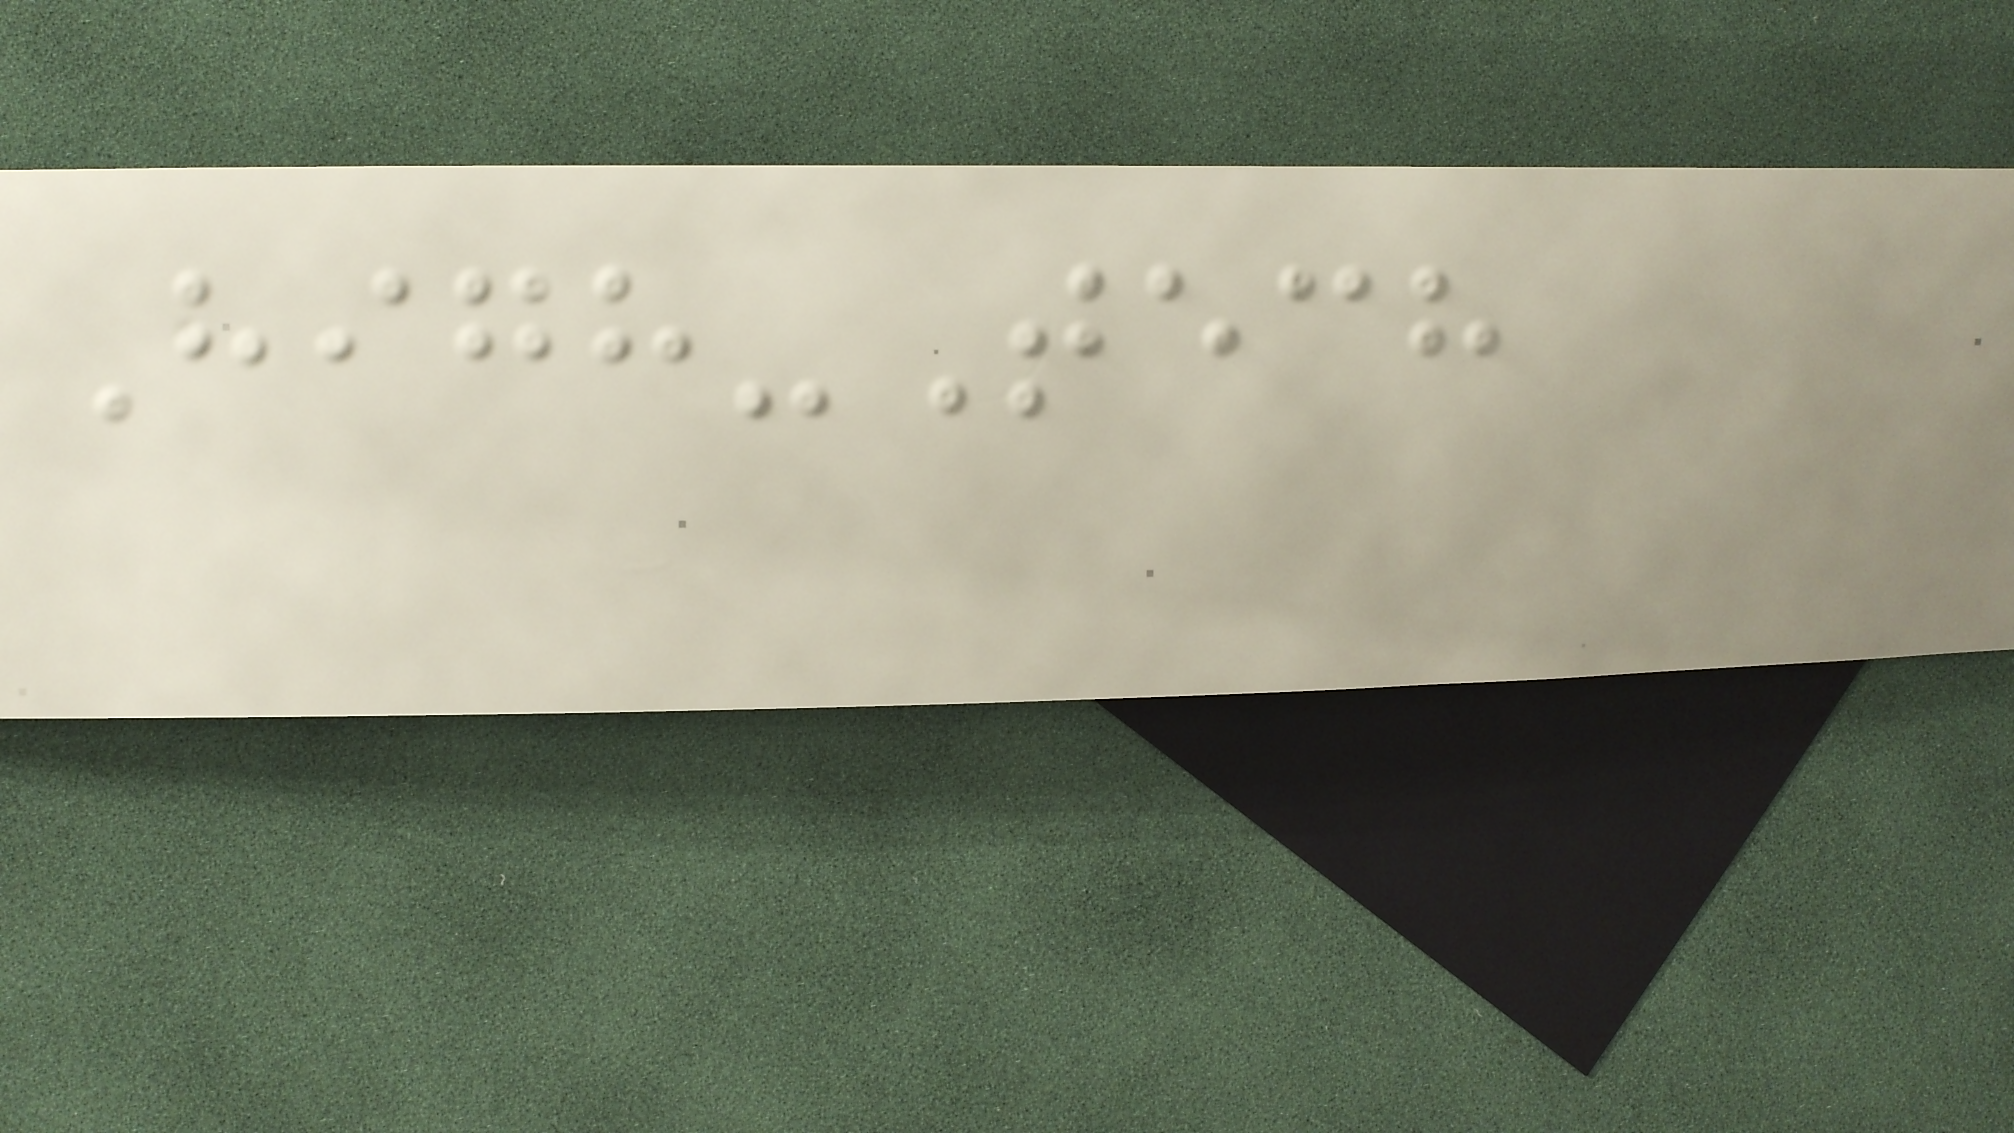High-Tech
